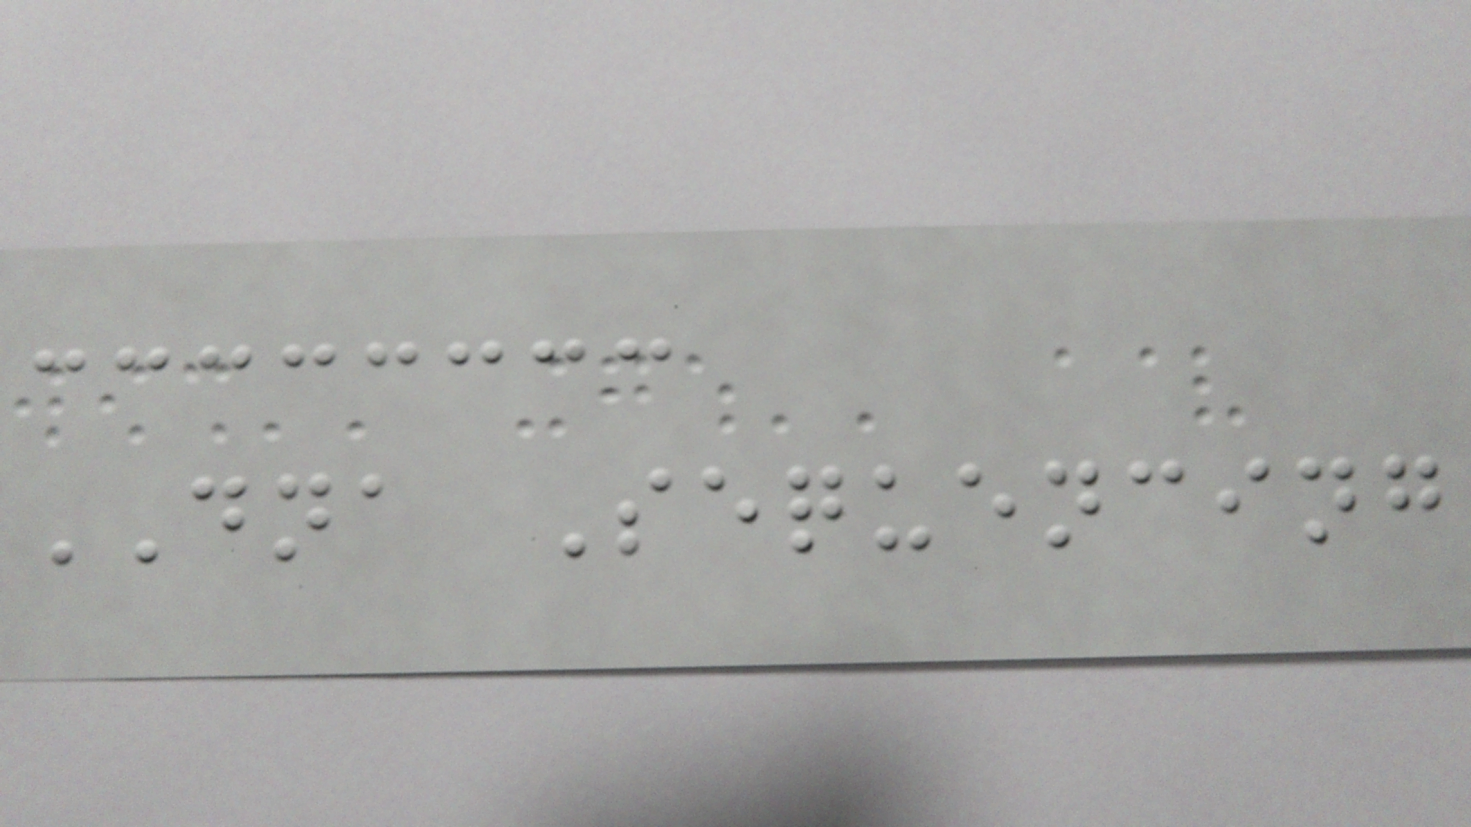DNA Sequencing
